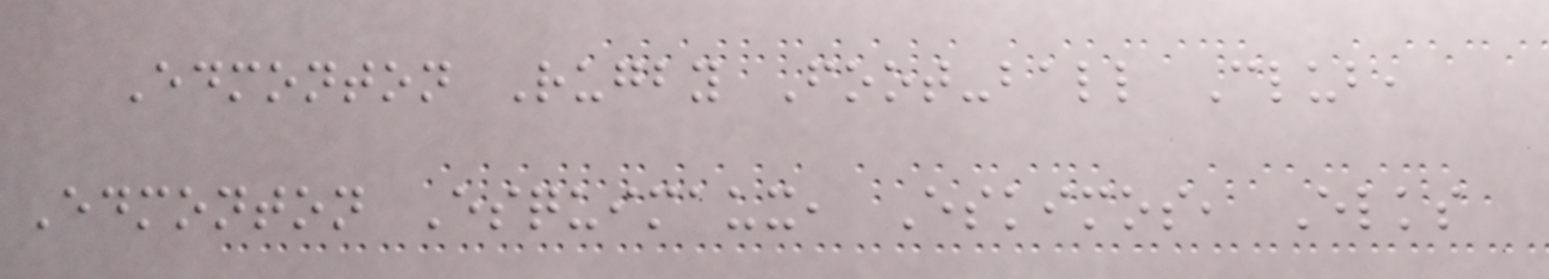Edmonton Rugby Foot-ball Club,
Edmonton Esquimaux, Eskimos, Elks
